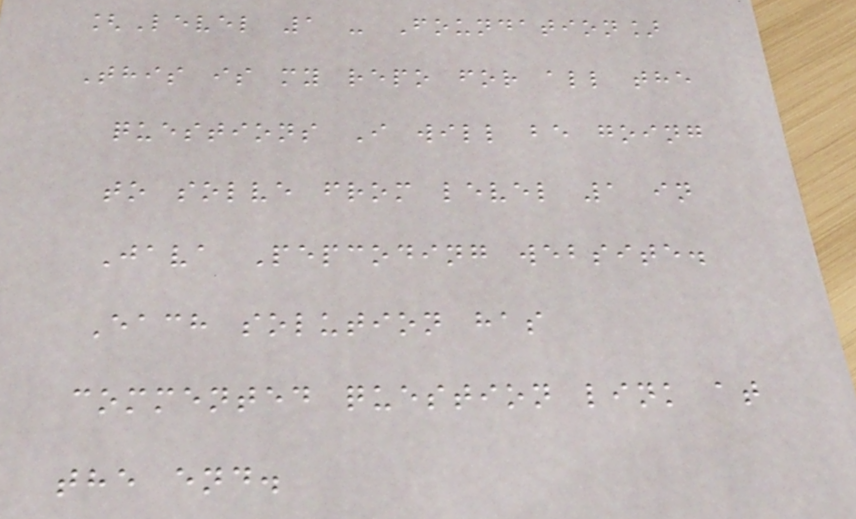[Level 1 - Foundation]
This is my repo for all the
questions I will be going
to solve from level 1 in
Java Pepcoding website.
Each solution has
commented question link at
the end.
